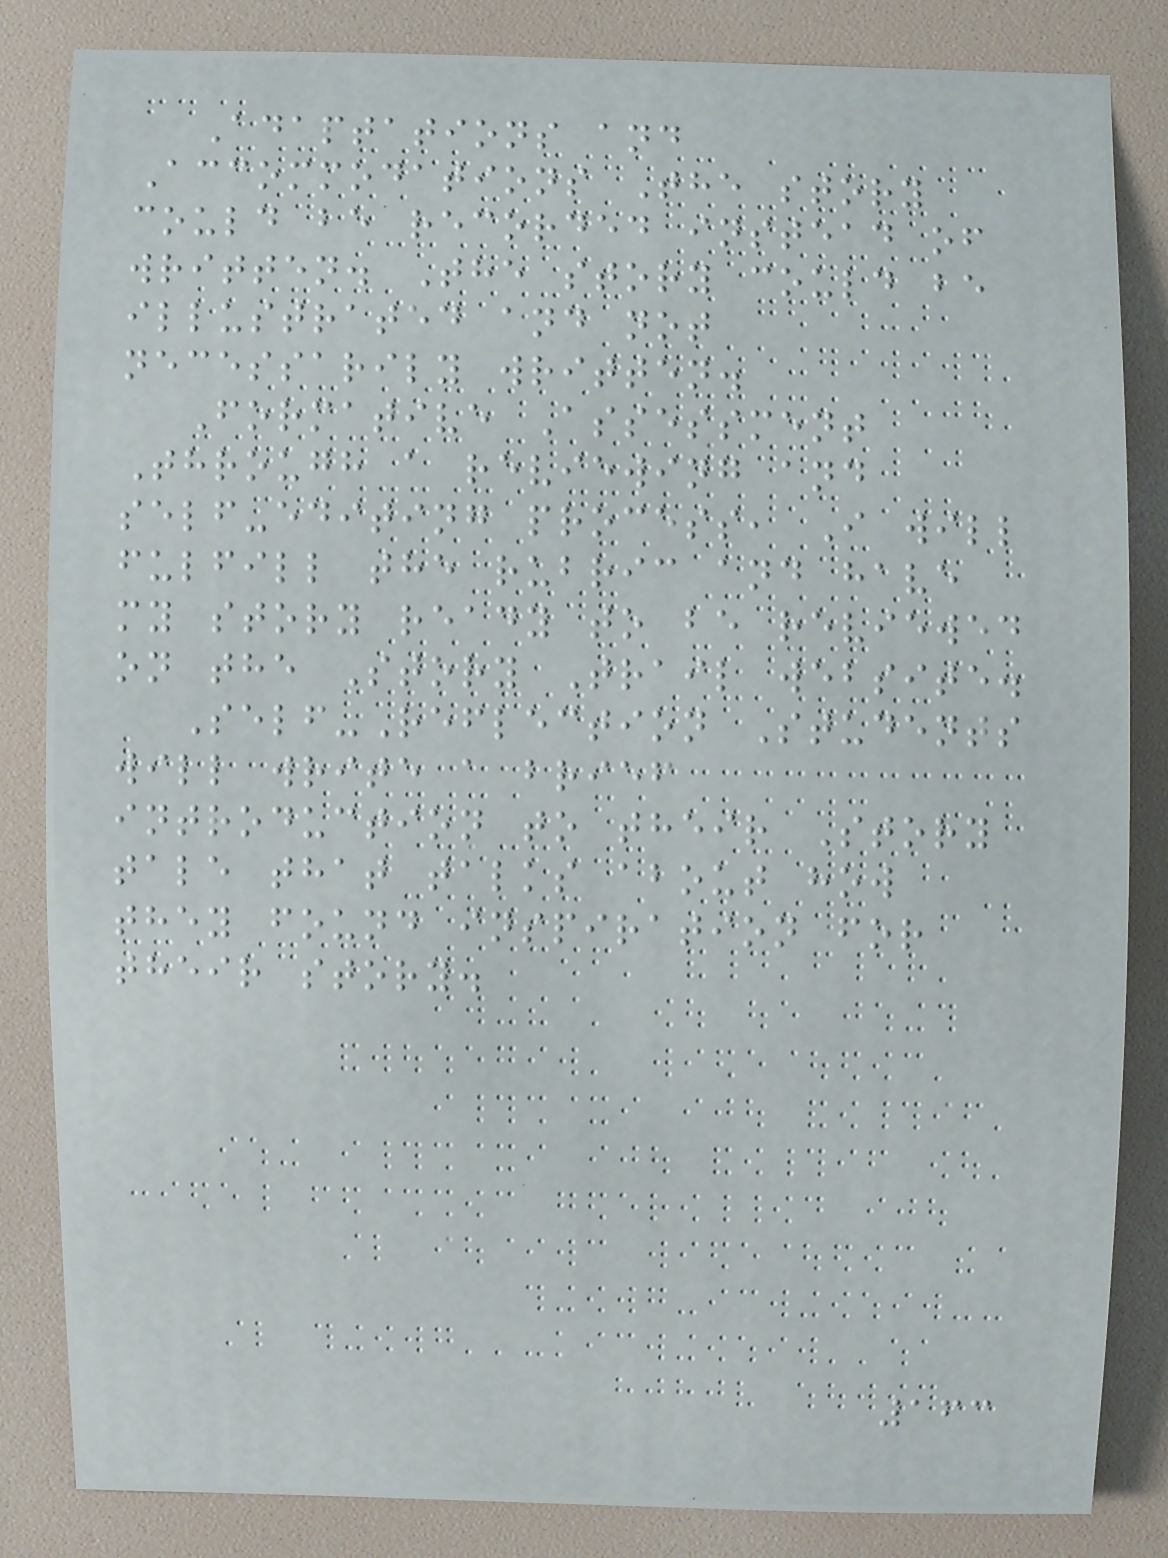Adaptations and
Accommodations The story
could be recorded instead of
written. The story could be
illustrated and not
necessarily written.
Formative Assessment
Through a reviewing and
self-editing process, I will
fulfill the rubric and have
my story ready to be reviewed
on the Story Trail website.
Self-Reflection Students
will write a brief
introduction to their Story
tale that talks about how
they found inspiration for
their story.
163
